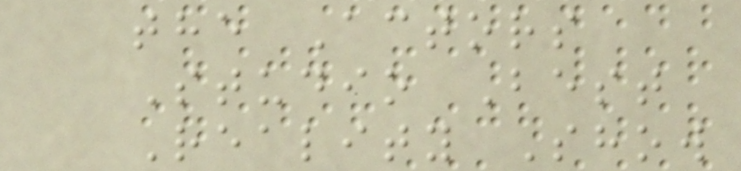the Actors
Studio Best
Reality Show
